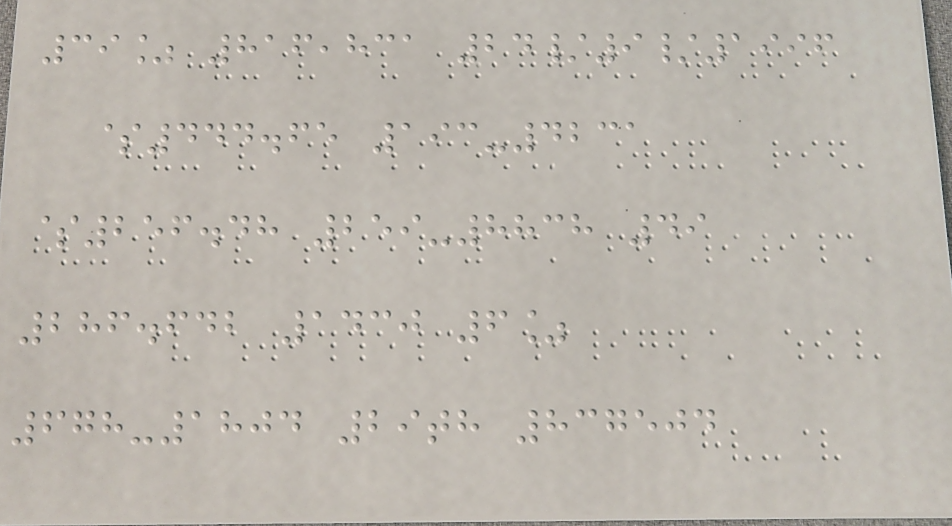39% 816,831 24/9/1996
$444.65 193-4231
$256.48 259-8838 49
286.642 1430 6%
678-1804 29th 837504
